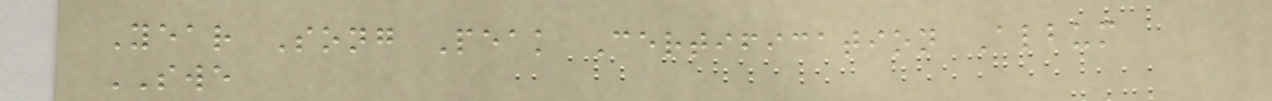Year Song Peak Certification Album
SWE
